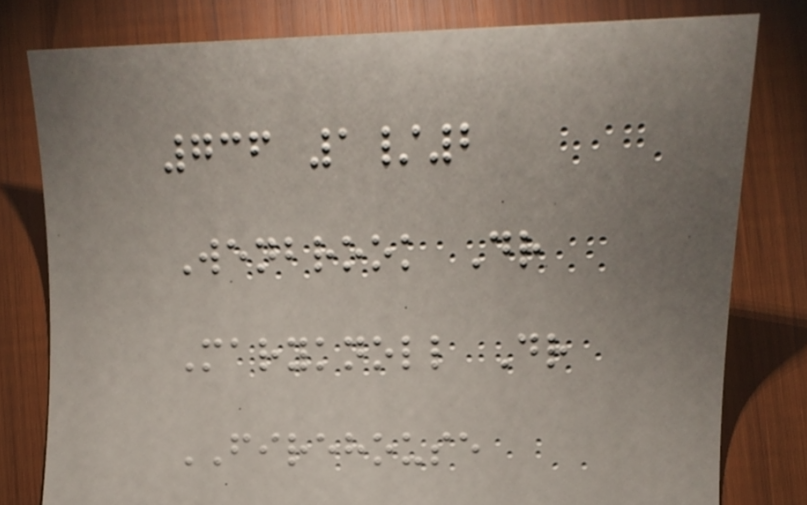736 1/2
Wenbrook Dr
Maryknoll Dr
FIREHOUSE
